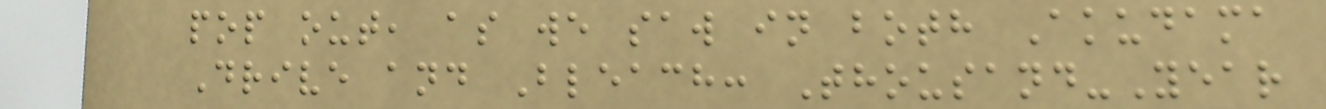pop out, as we saw in both Akudama
Drive and Bleach: Thousand-Year
